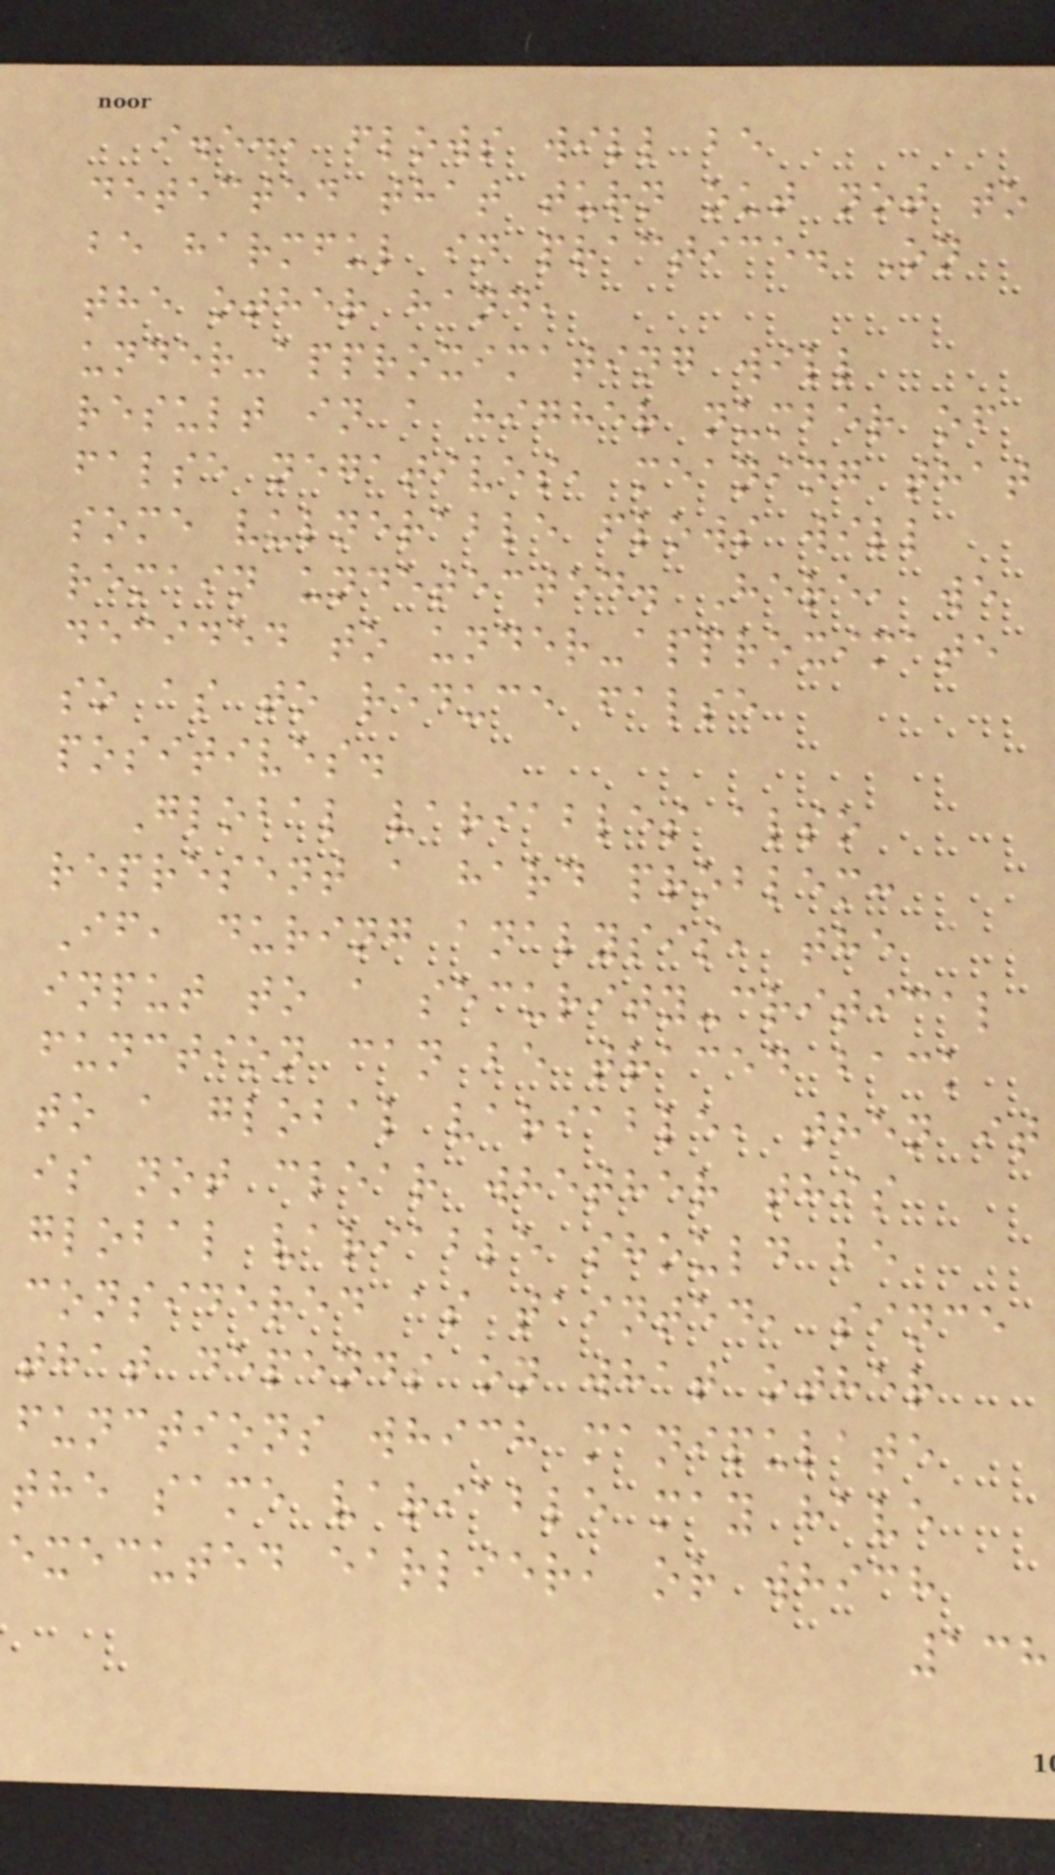i.e., flows will be
detected that turn out not to
be harmful in practice. On
the other hand,
under-approximating will
result in a higher number of
false negatives, meaning that
some vulnerable flows will
remain undetected. Here, we
decided to under-approximate
so as to reduce false
positives.
Global variables also
represent a hard problem:
If, during analysis, the
input to a security-critical
function can be traced back
to a global variable, then it
is not clear whether this
global variable should be
considered as tainted, since
that depends on what other
functions which manipulate
the same variable may have
executed earlier, or which
138
